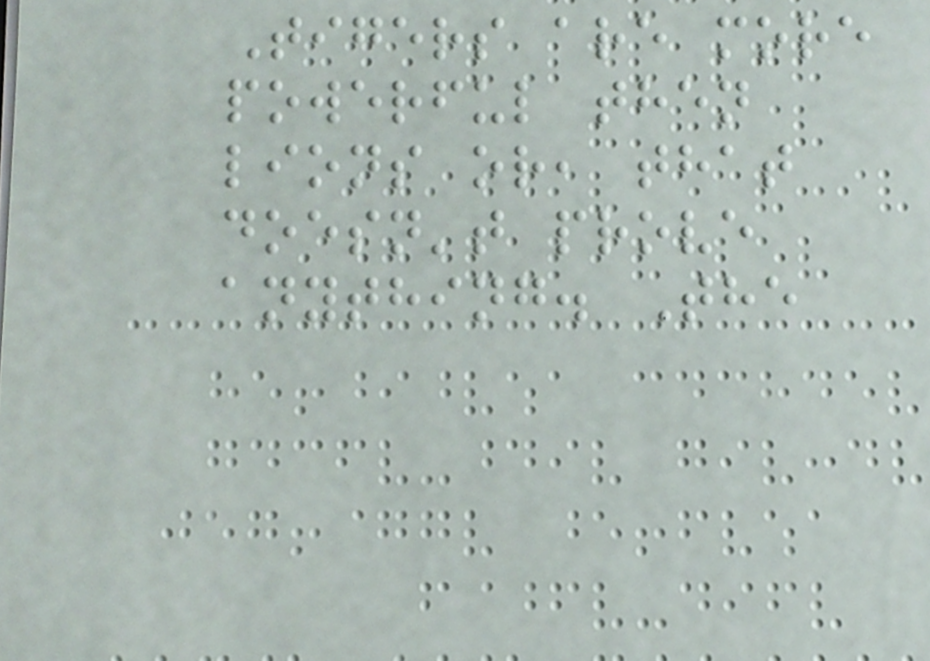Tigers are more
powerful then
lions or, that
doesn't prove
anything. The
